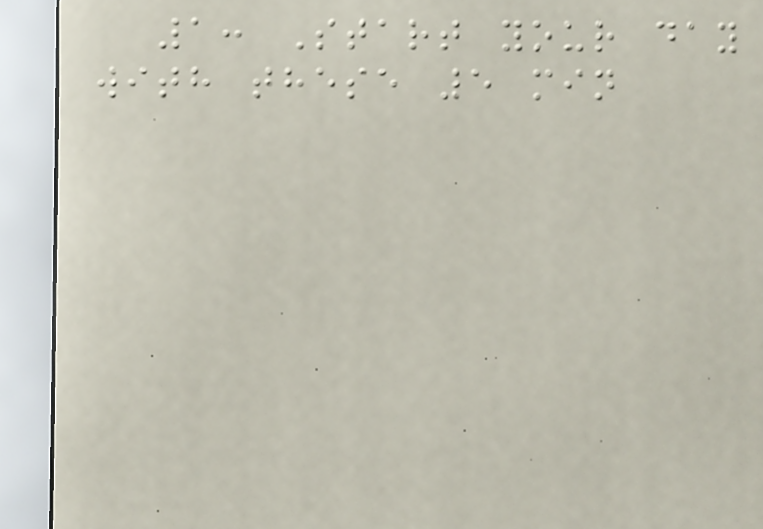1: Start your day
with these 5 min
